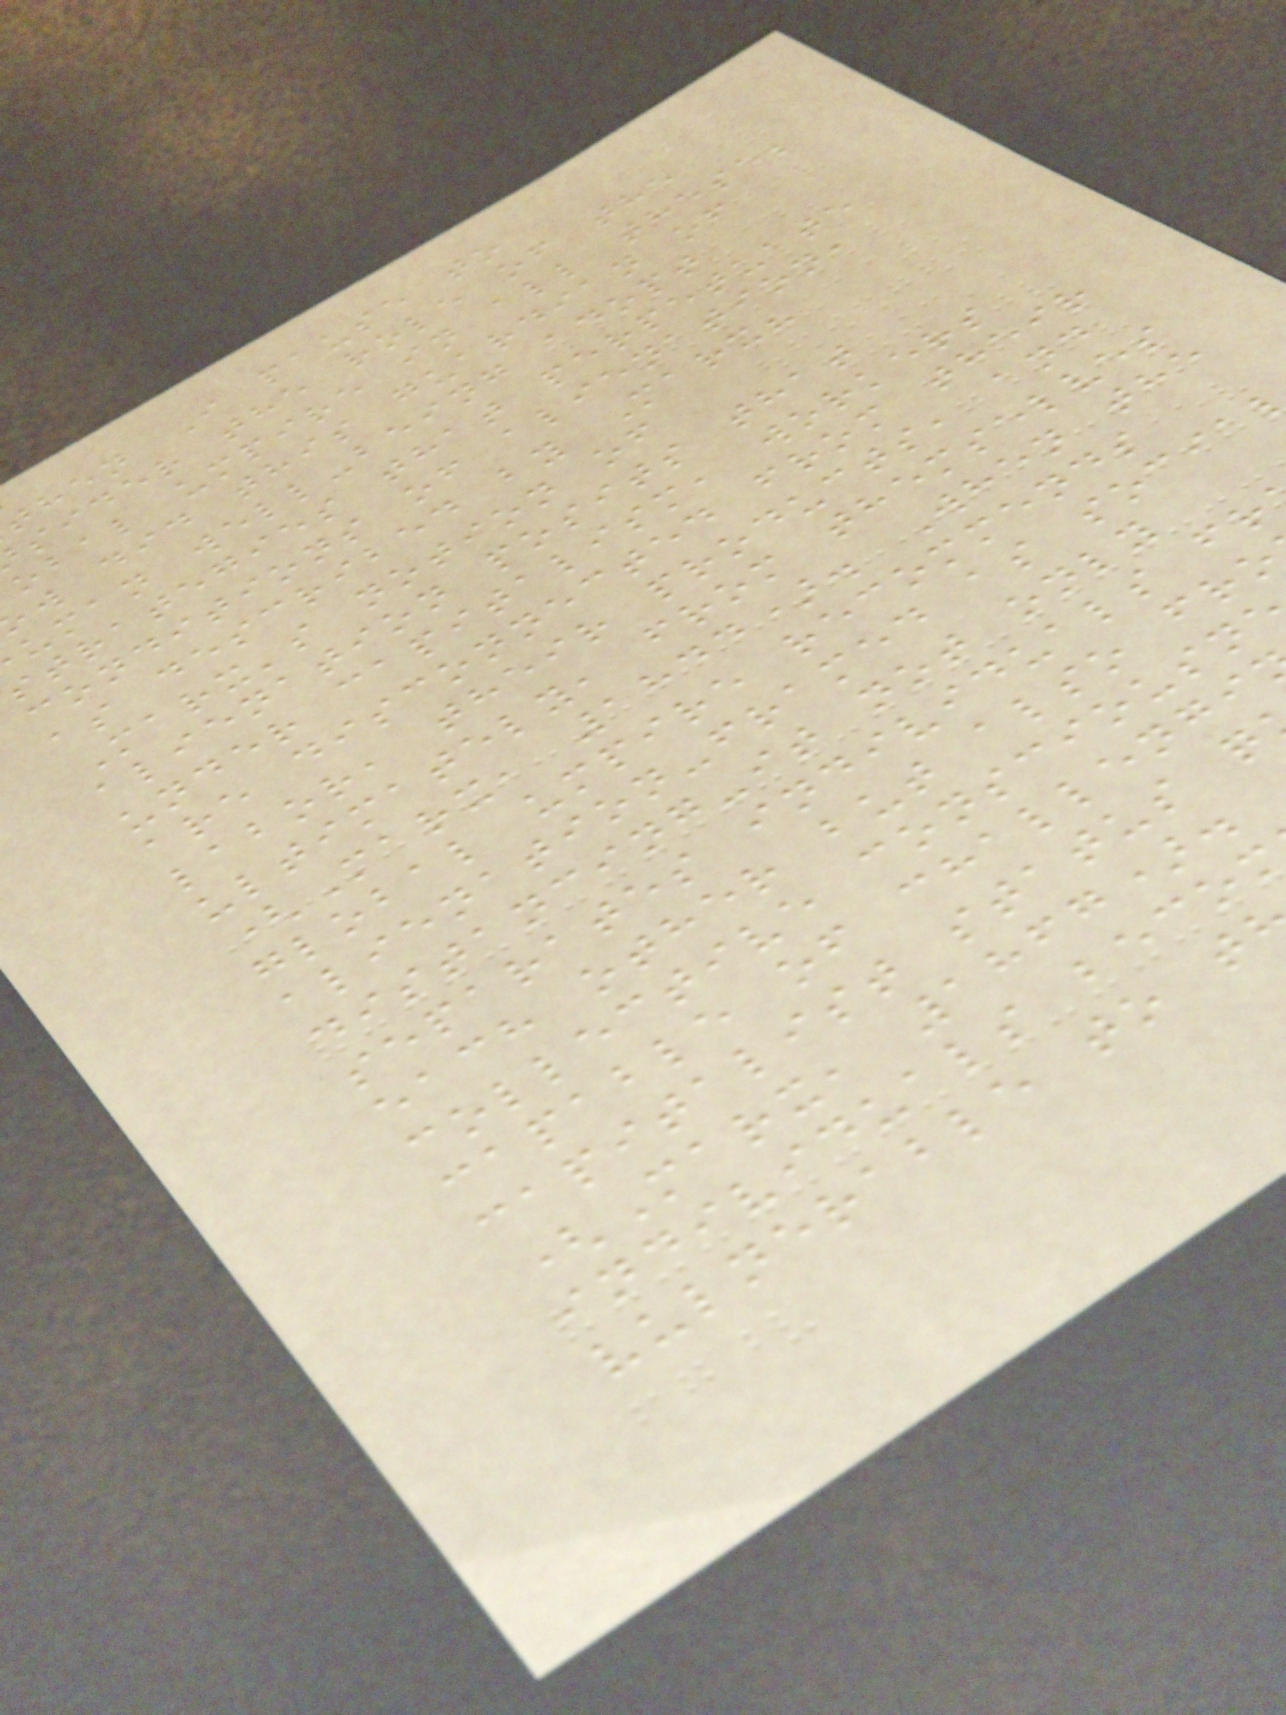then I pause to
sider the role of the
obal umpire in all these;
w did this guardian of
uman well-being adopt
strategies that perpetuate
conditions of alienation,
as described by Marx?
Marx's notion of
alienation posits that
under capitalism, workers
are disconnected from their
labor, their products, and
ultimately, from themselves
(Marx, 1844). When the
global umpire recommends
alienation-framed as socia
distancing-it not only
separates individuals fr
each other but also fro
collective consciousn
capable of challengi
capitalist status q
(Marx, 1867).
individuals beco
vulnerable to t
